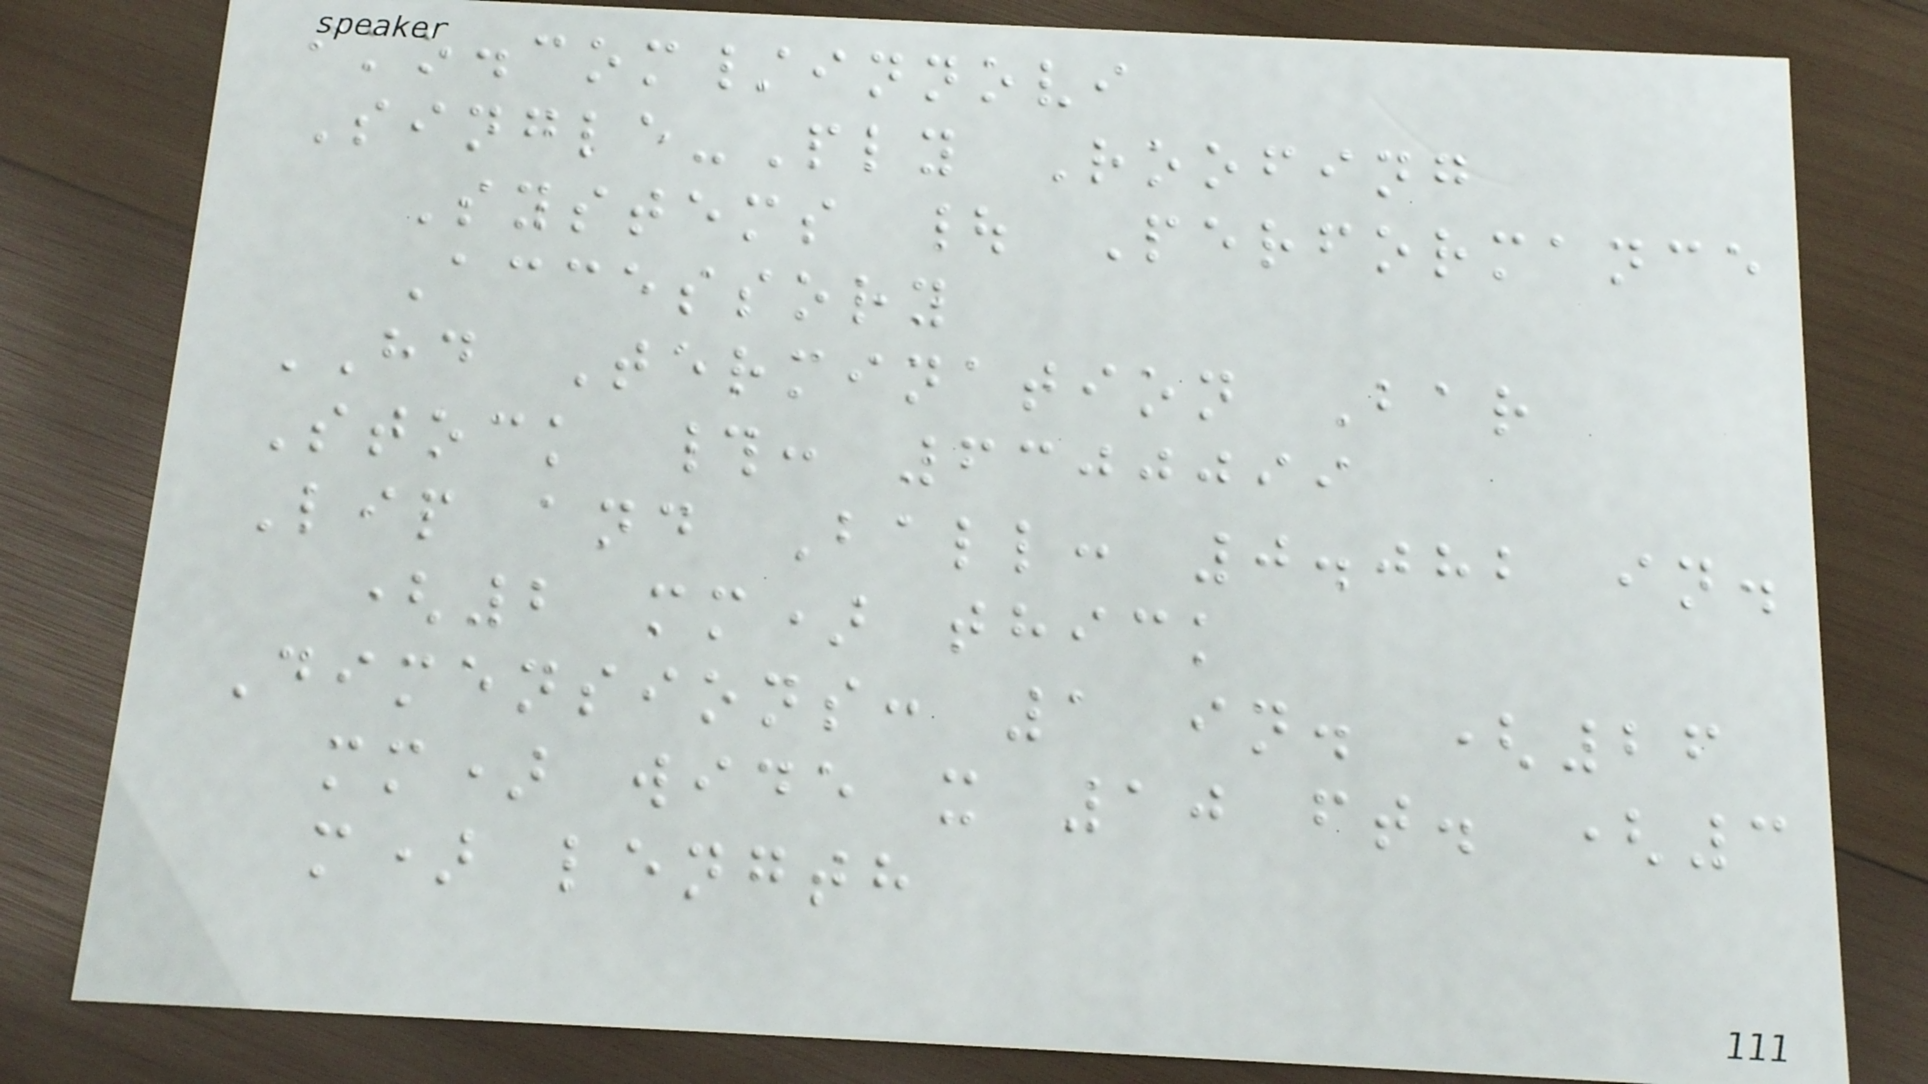iko.com/innovi
Single-Ply Roofing
Systems | Performance
Accessory
HD Termination Bar
Stock #: 6300099
Lip and Ball: 0.082 in.
(2 mm) thick
Dimensions: 1 in. (26
mm) wide x 10 ft. (3
m) length
